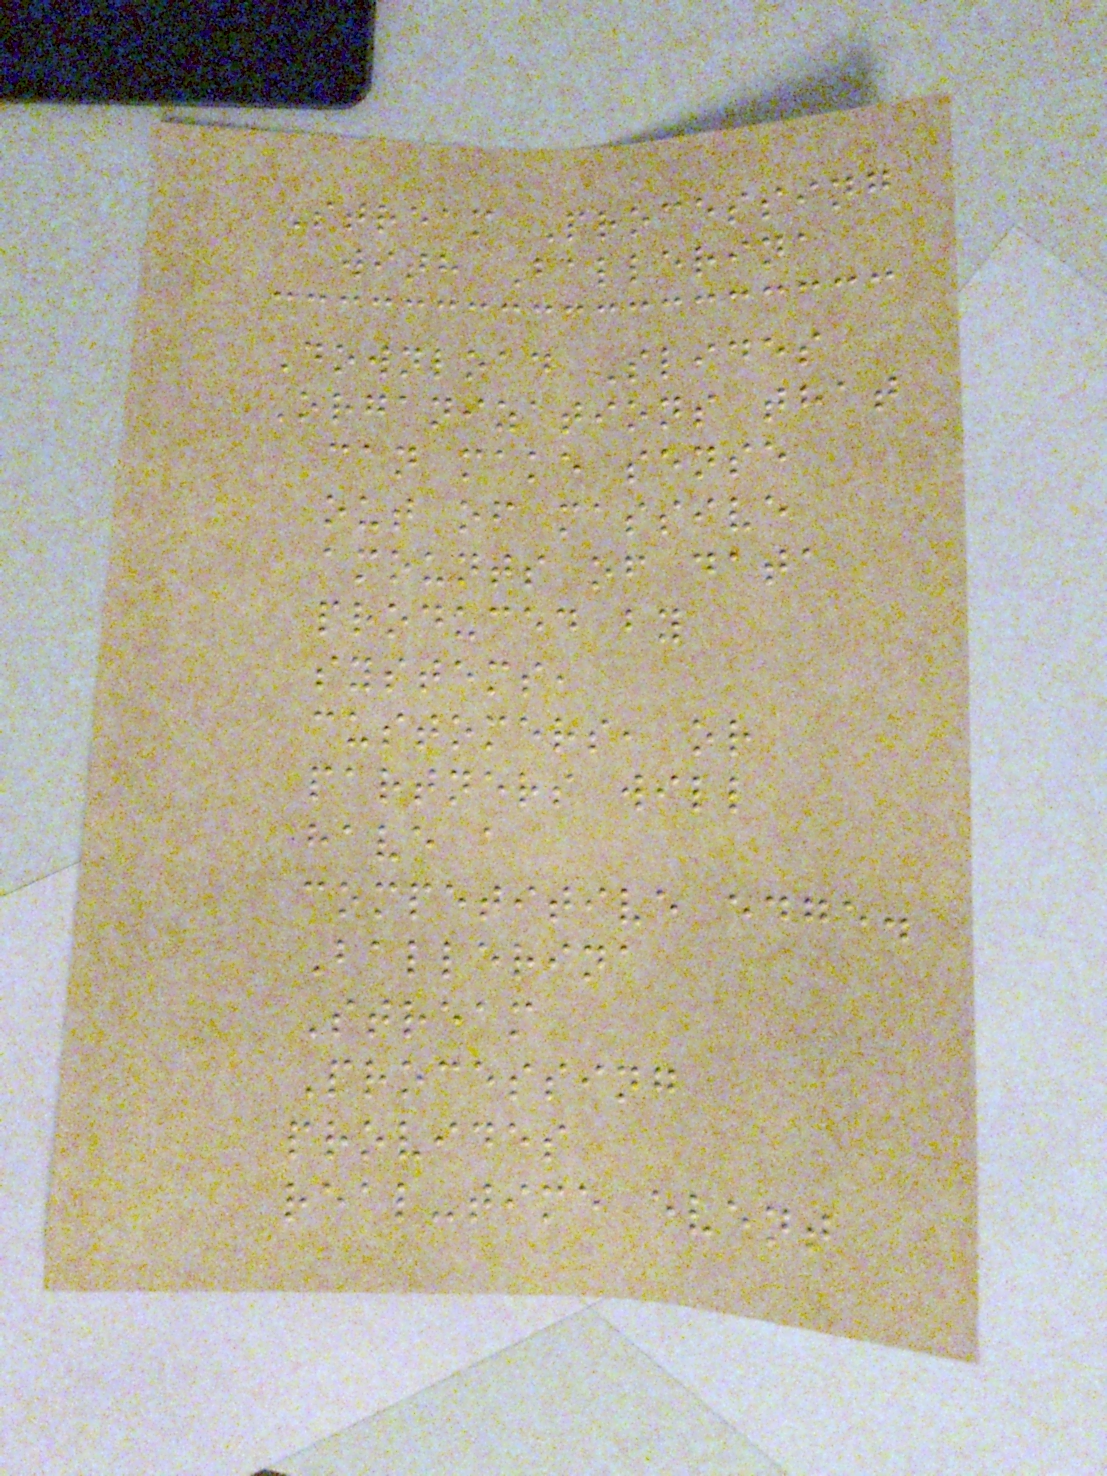Stream Processing
with Ballerina
Download Slides
Organizations that
can make sense
out of massive
amounts of data
produced by
systems,
customers, or
partners will
have a
competitive edge.
Ballerina
Stream
Processing
provides
real-time event
